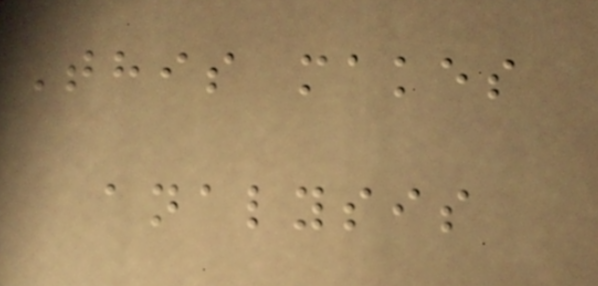This makes
analysis
